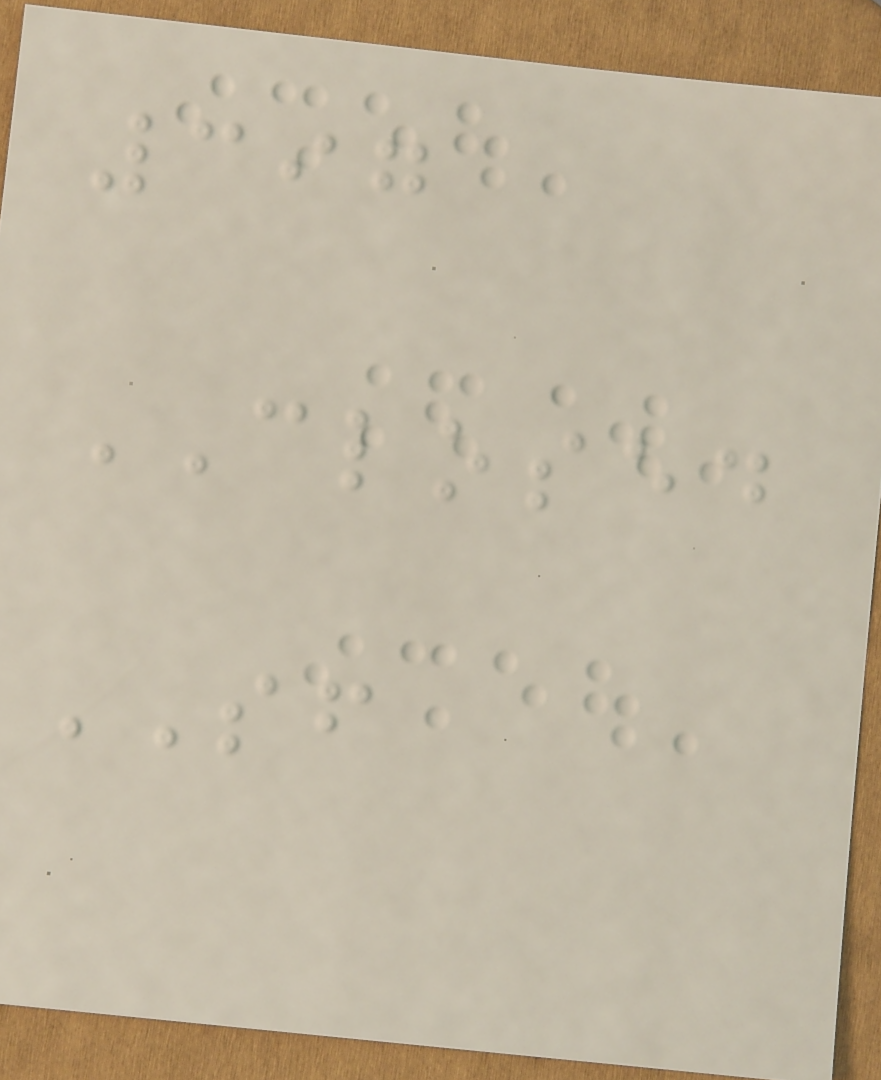397
CLOSED
SF
